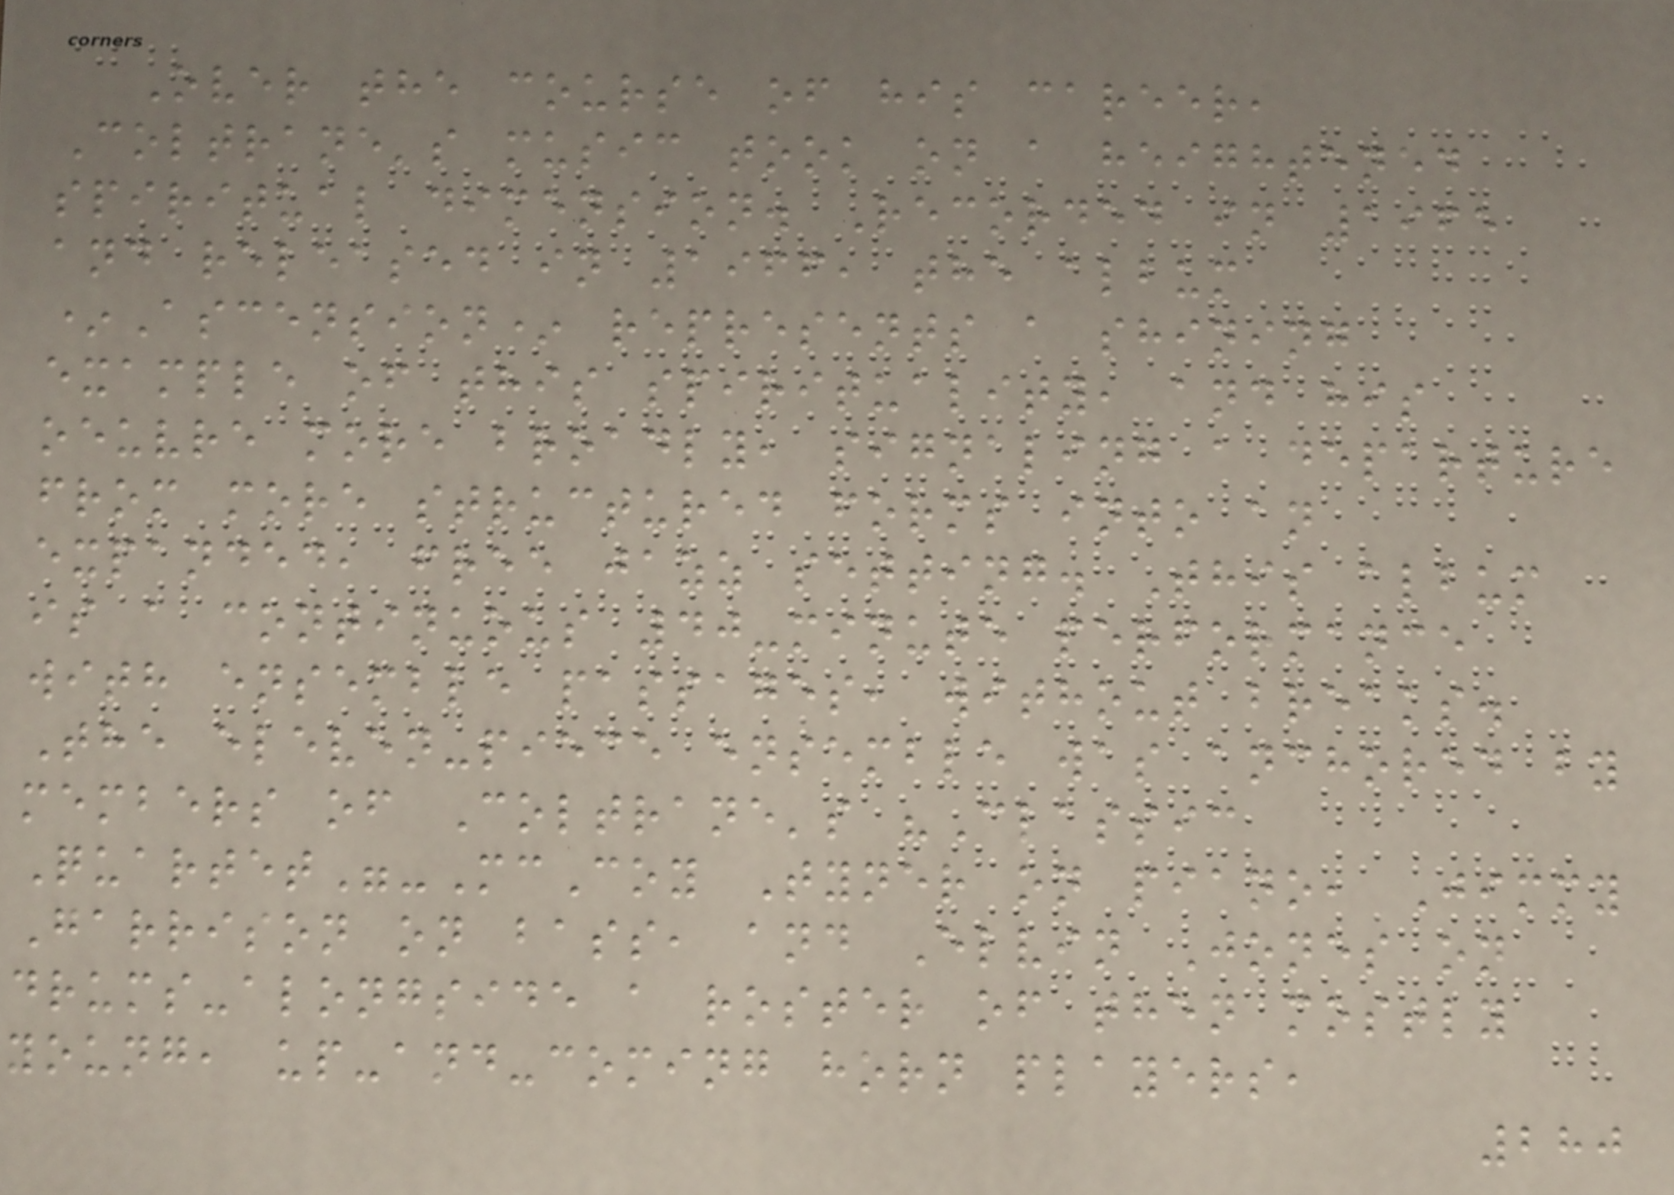Over the course of his career,
Coltrane's music took on a heightened
spiritual dimension. Recorded in 1965
and released in 1966, the album
*Ascension* represents a shining
example of this spirituality, and his
oeuvre more broadly, signaling a departure
from more structured forms into an
expanded, free jazz setting. This album
is a continuous 40-minute performance
with ensemble passages, without breaks.
The eleven-piece ensemble was anchored by
members of Coltrane's "Classic
Quartet"-McCoy Tyner on piano, Jimmy
Garrison on bass, and Elvin Jones on
drums-alongside a roster of then mostly
young, up-and-coming horn players,
280
